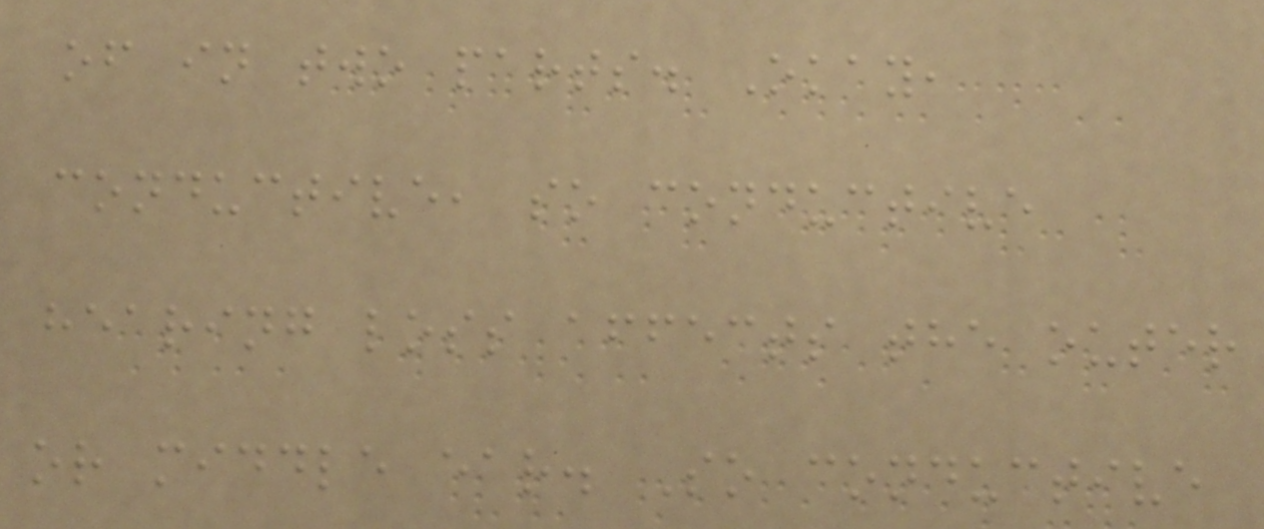of in two parts. Okay,
conductive, so conductive
hearing loss affects the outer
or middle ear. So conductive
